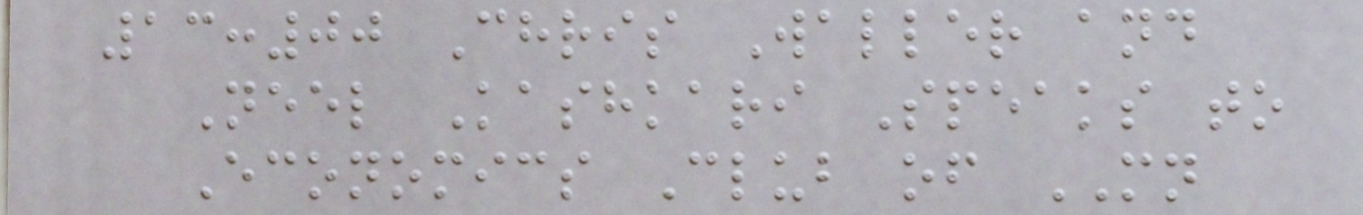13:00 Chris Waller and
Neel Kashkari Speaks to
Economics Club of MN
